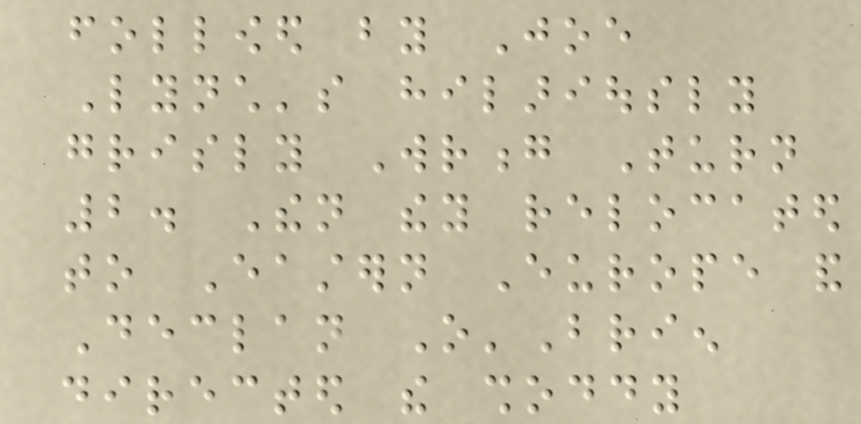followed by Joe
Lynch's hilariously
grisly Wrong Turn
2. Then they relocated
to Eastern Europe and
Declan O'Brien
directed the shoddy
